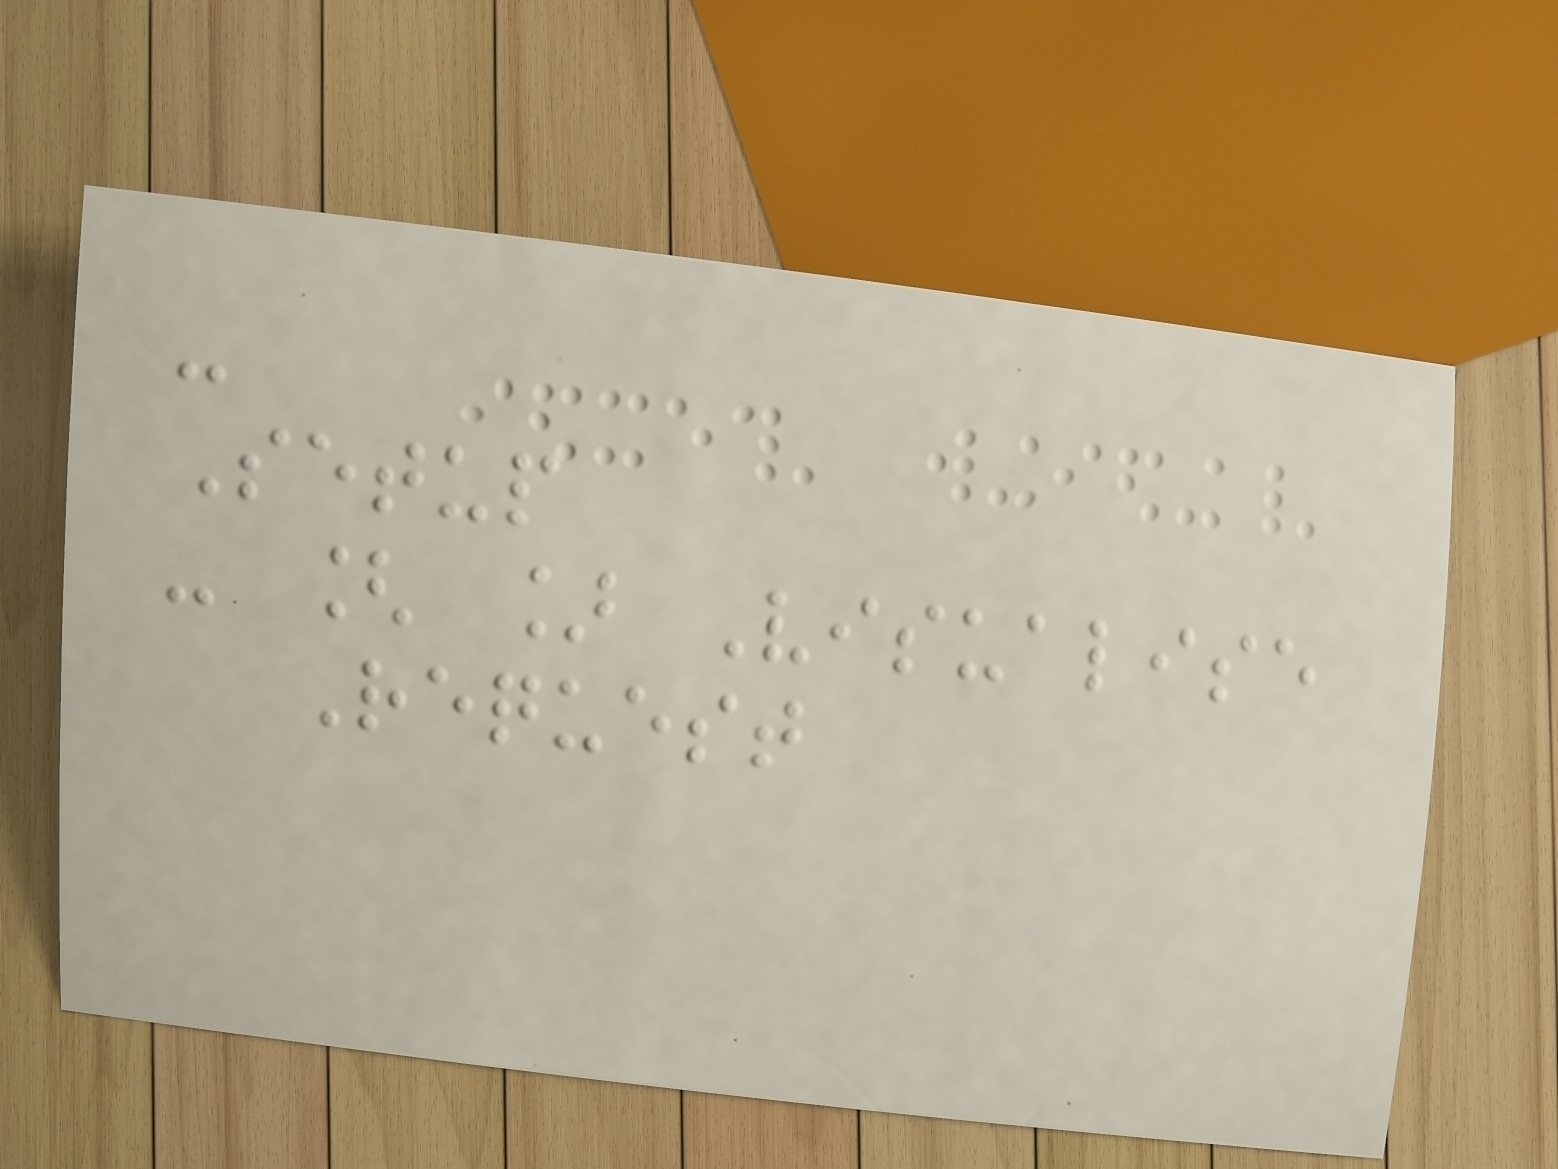-
Setup
- [ ] Visualise
Request
